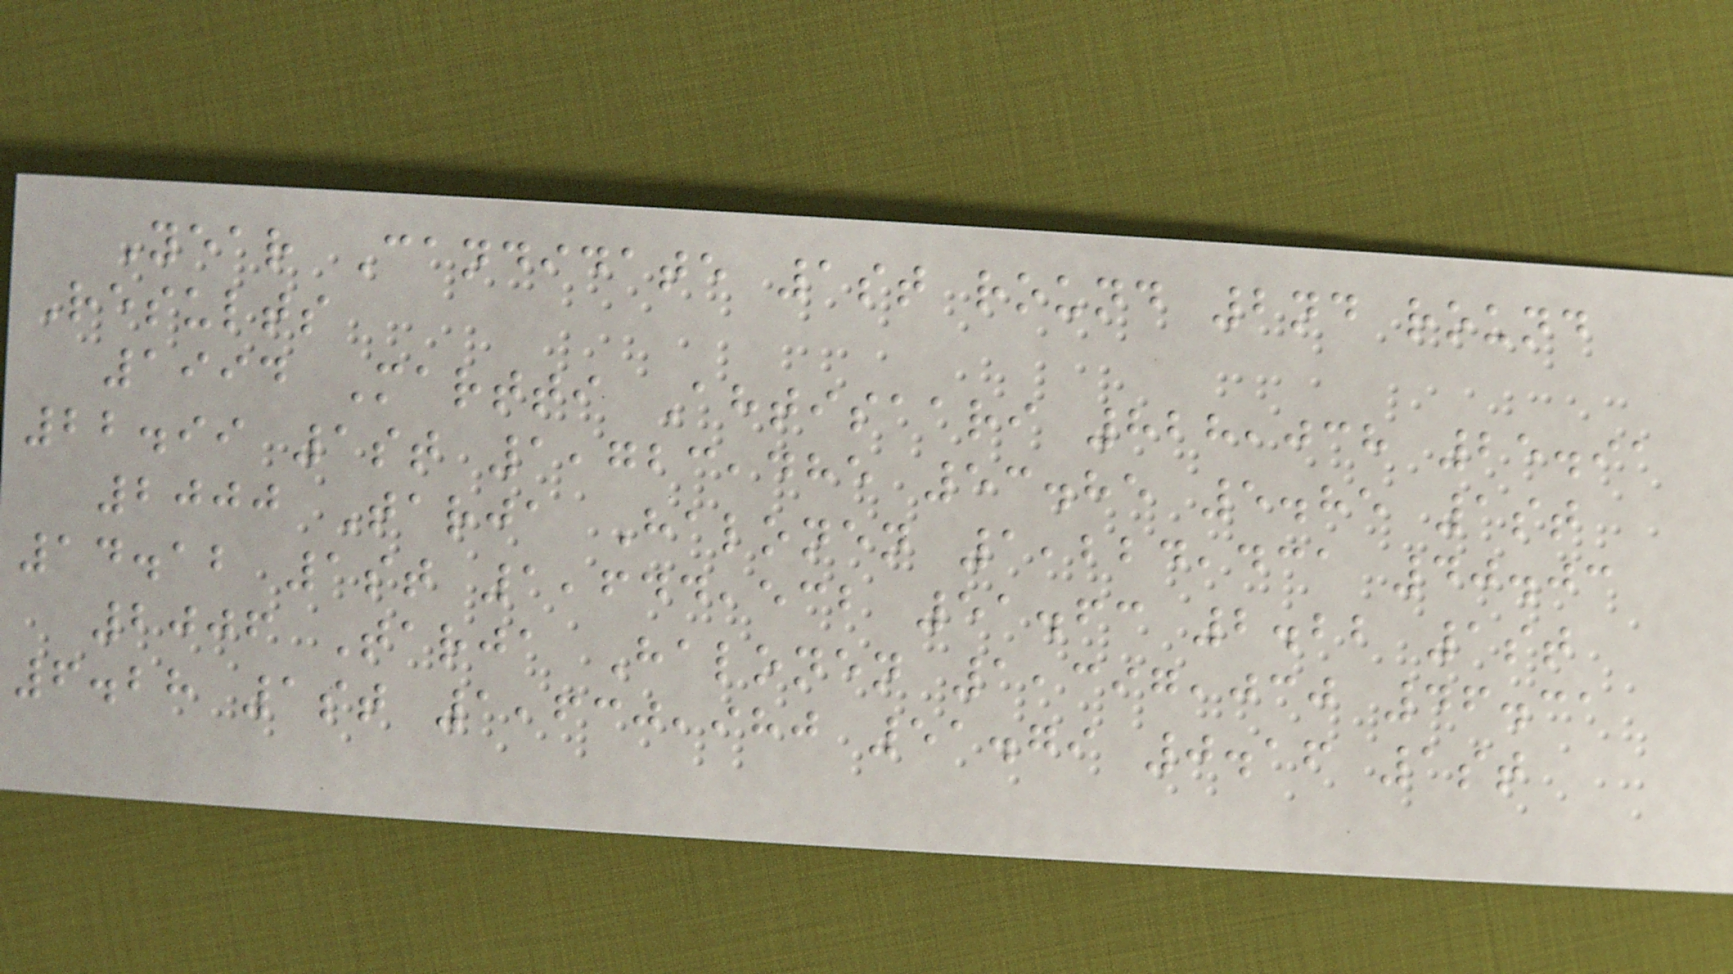Year Candidate 1st round 2nd round
Results
1994 Martti Ahtisaari 828,038 25.91
22.99 1st 1,723,485 53.85 5.85 1st
2000 Tarja Halonen 1,224,431 40.03
14.12 1st 1,644,532 51.63 2.22 1st
2006 Tarja Halonen 1,397,030 46.31
6.28 1st 1,630,980 51.79 0.16 1st
